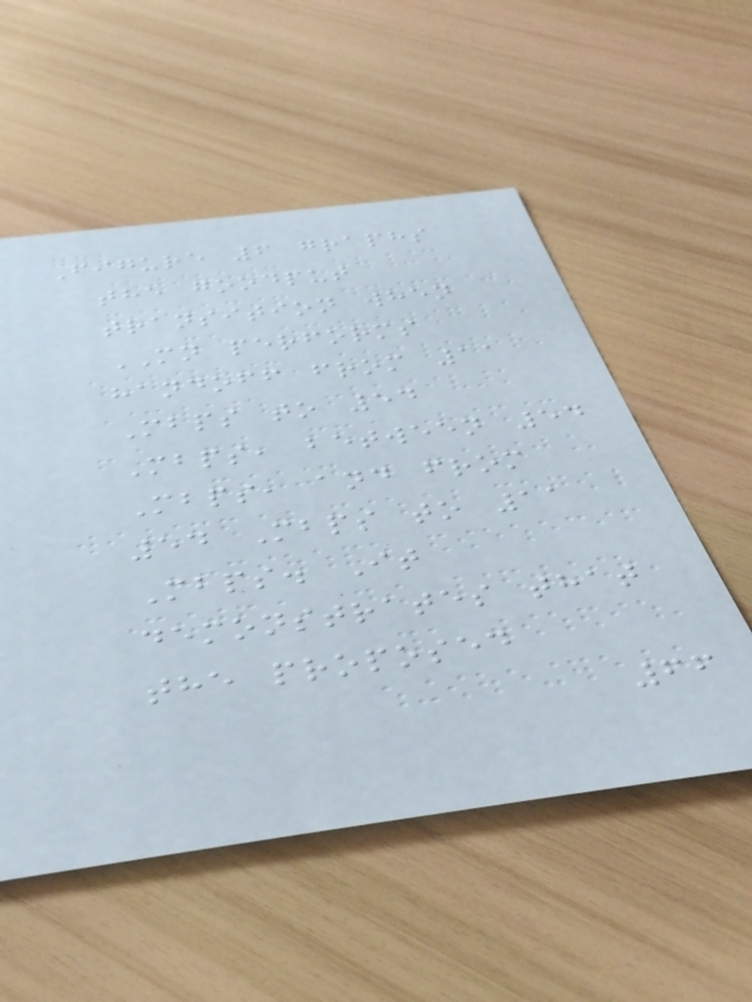Figure 6 graphs
the goodput
transition when
MN performs
handoff from 11
Mbps to 54
Mbps, between 54
Mbps, and from
54 Mbps to 11
Mbps. It
demonstrates that
the proposed
66
